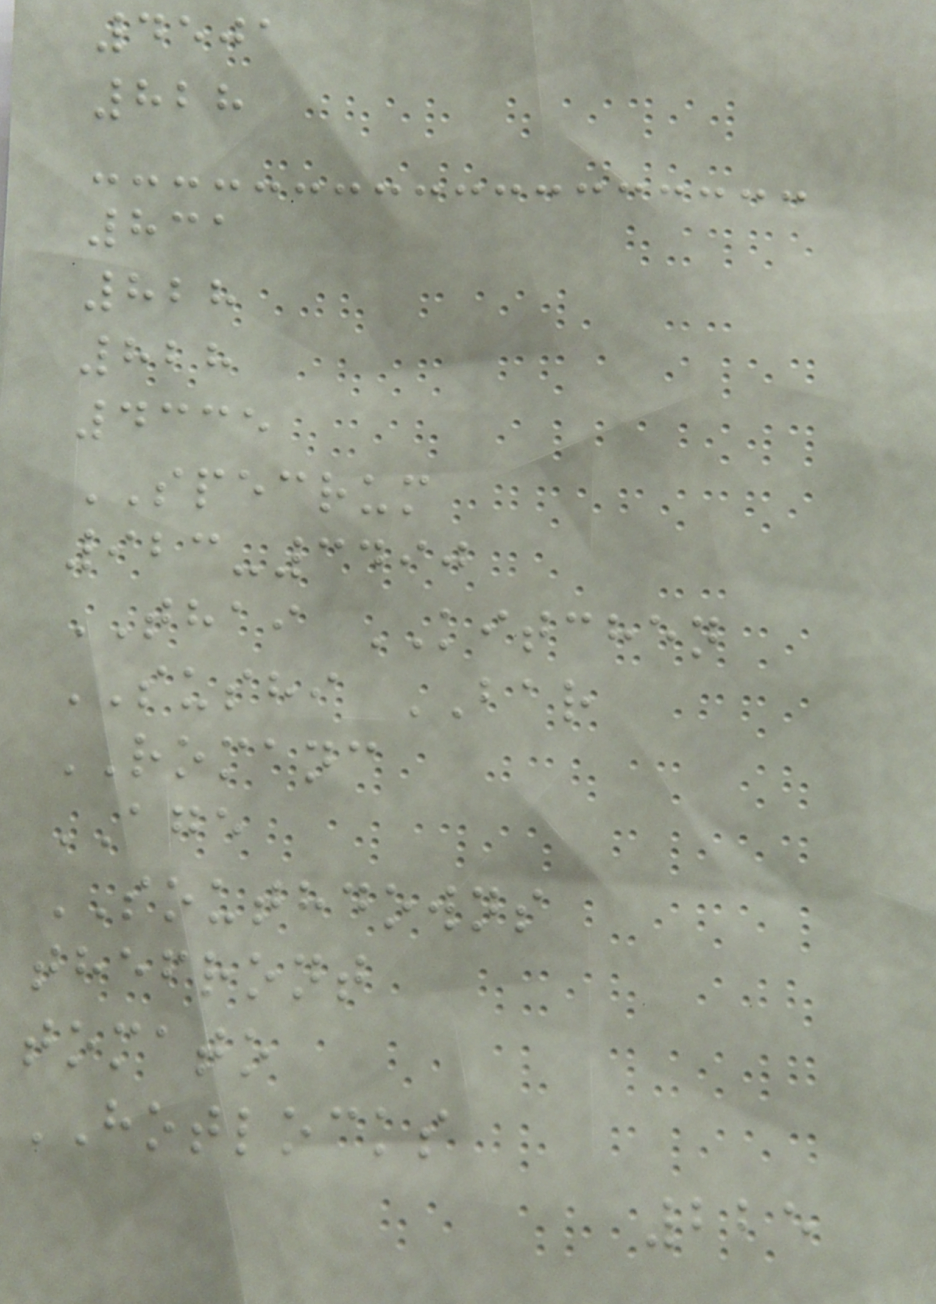4501
828
831
828
828
4335
SPECRUM
923-3490
THAI KITCHEN
SUSHI BAR
ROMANC
AGE
SOUTHDOWNS
thefront
tomato
HOTLOCKS
225
